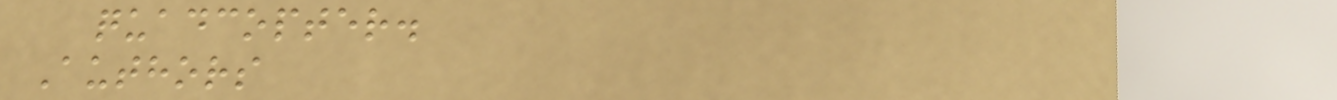quadcopter.
Authors
